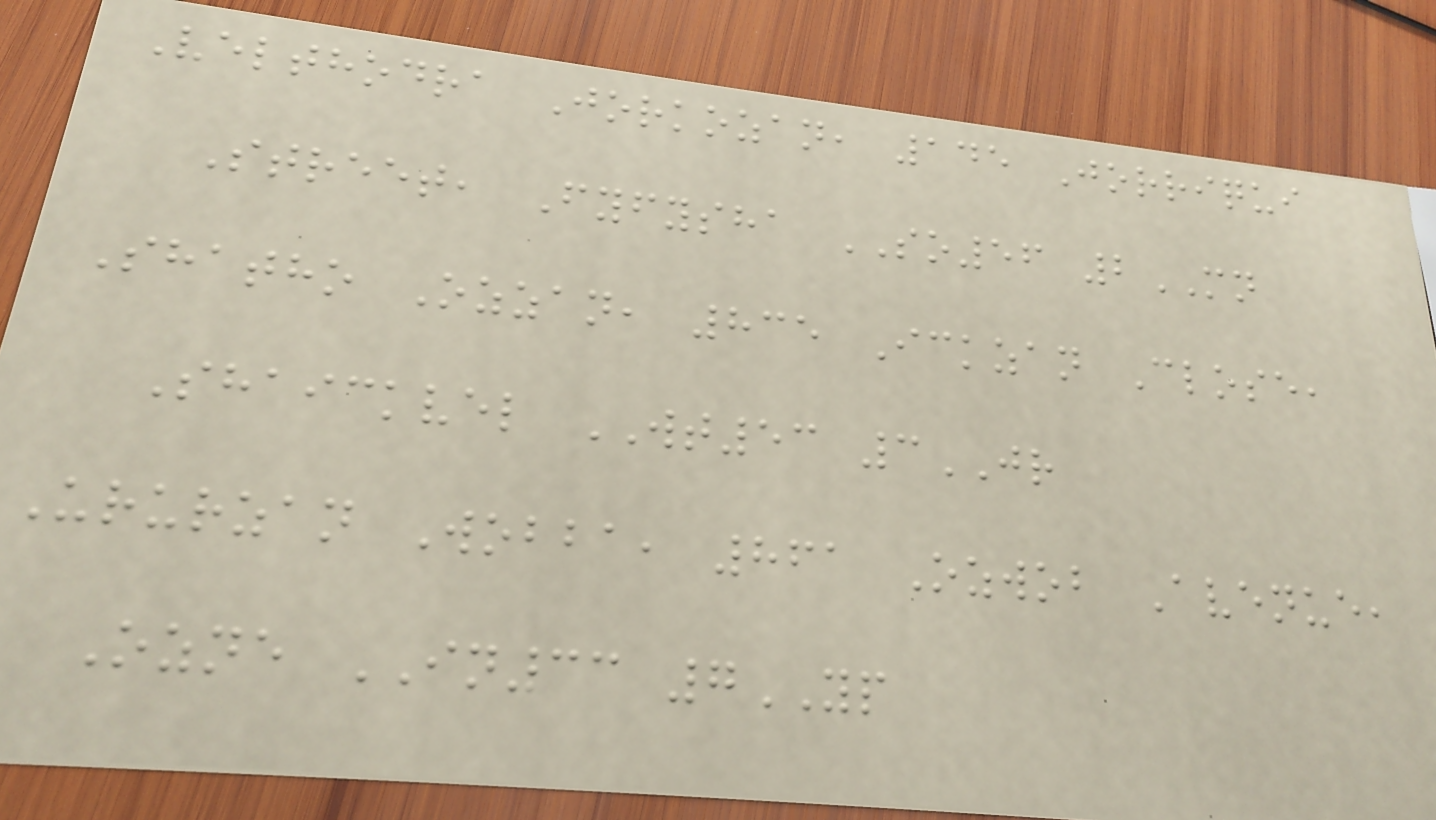Velthodra Jorkozan, 145 Jorriqui
Street, Fyfysha SO56 2MN
Shatho Ozzan, 835 Ickzan Close,
Shaickvel WT53 3JR
Ururzan Wobba, 861 Ozwob Avenue,
Ozne IN33 7YP
